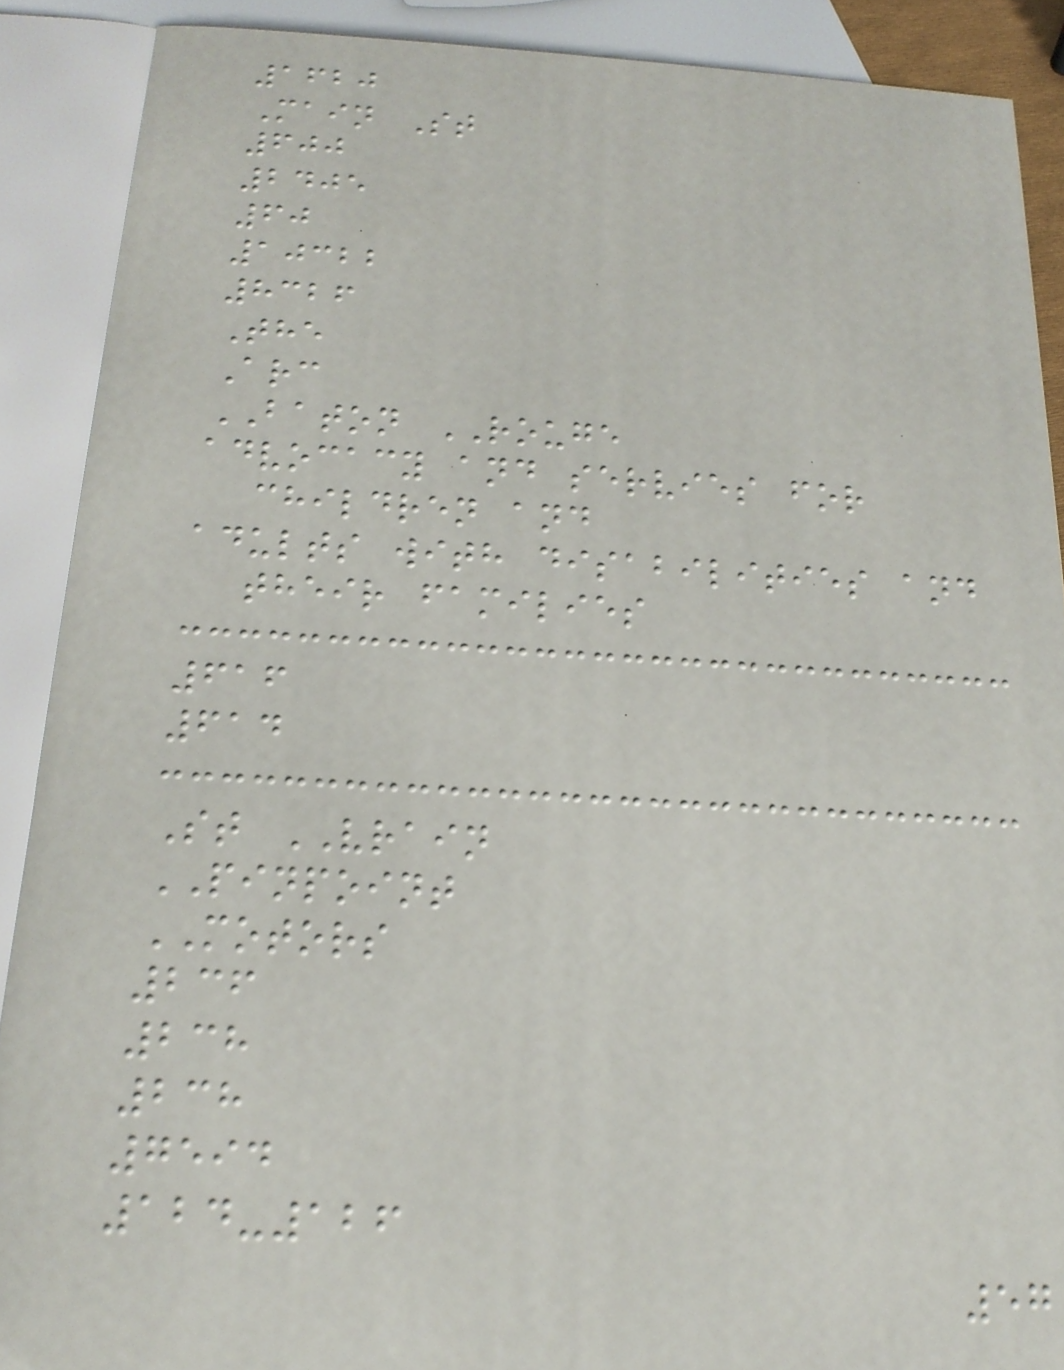1620
Main St
600
2405
60
10322
8326
The
Arc
BATON ROUGE
advocacy and servies for
children and
adults with disabilities and
their families
616
614
St VRAIN
PINPOINT
MOTORS
236
238
238
7594
124-126
57
